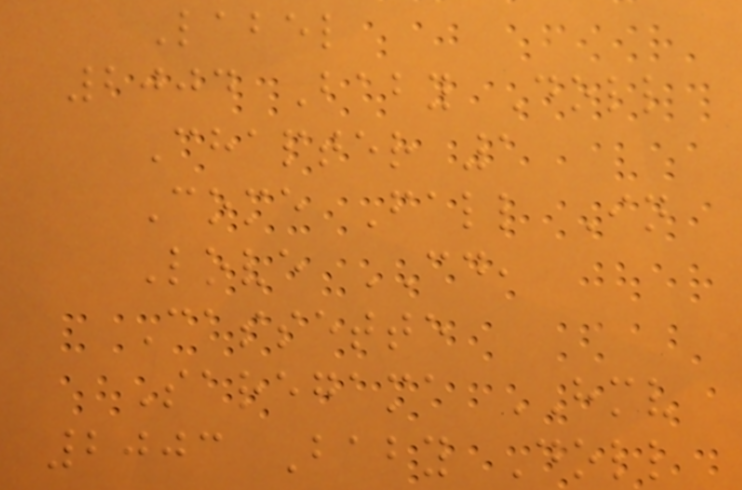Label
2004 Baby Doll
Chapter 1
Come Fall In
Love CD,
Cassette
Saregama HMV
2003 Baby Doll
